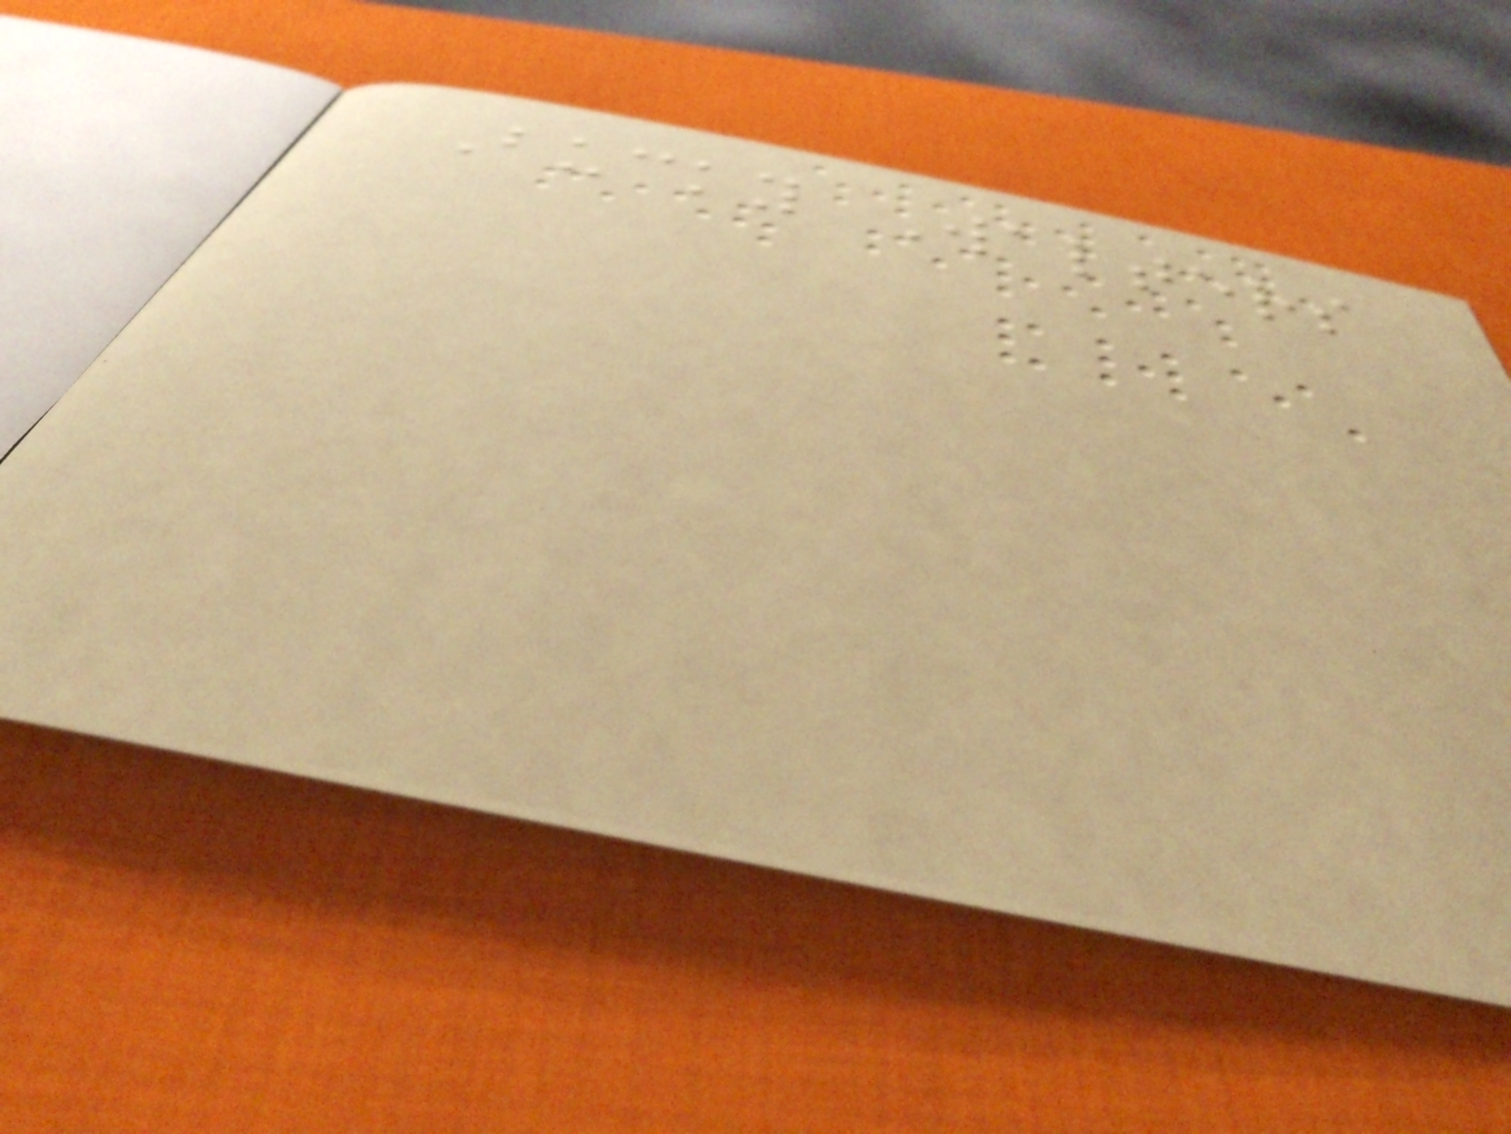Bucky Walters
